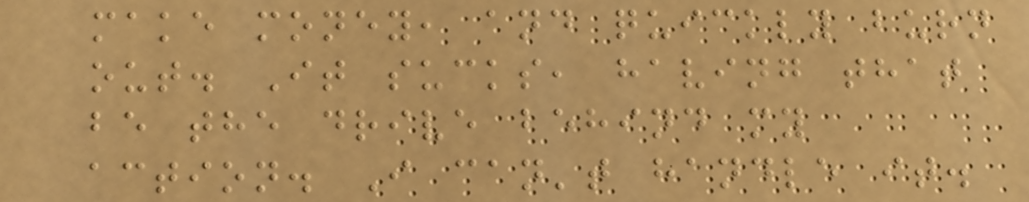make money, and quickly burn
out. It sucks, having that
be the drive behind my
action. I can't handle it.
